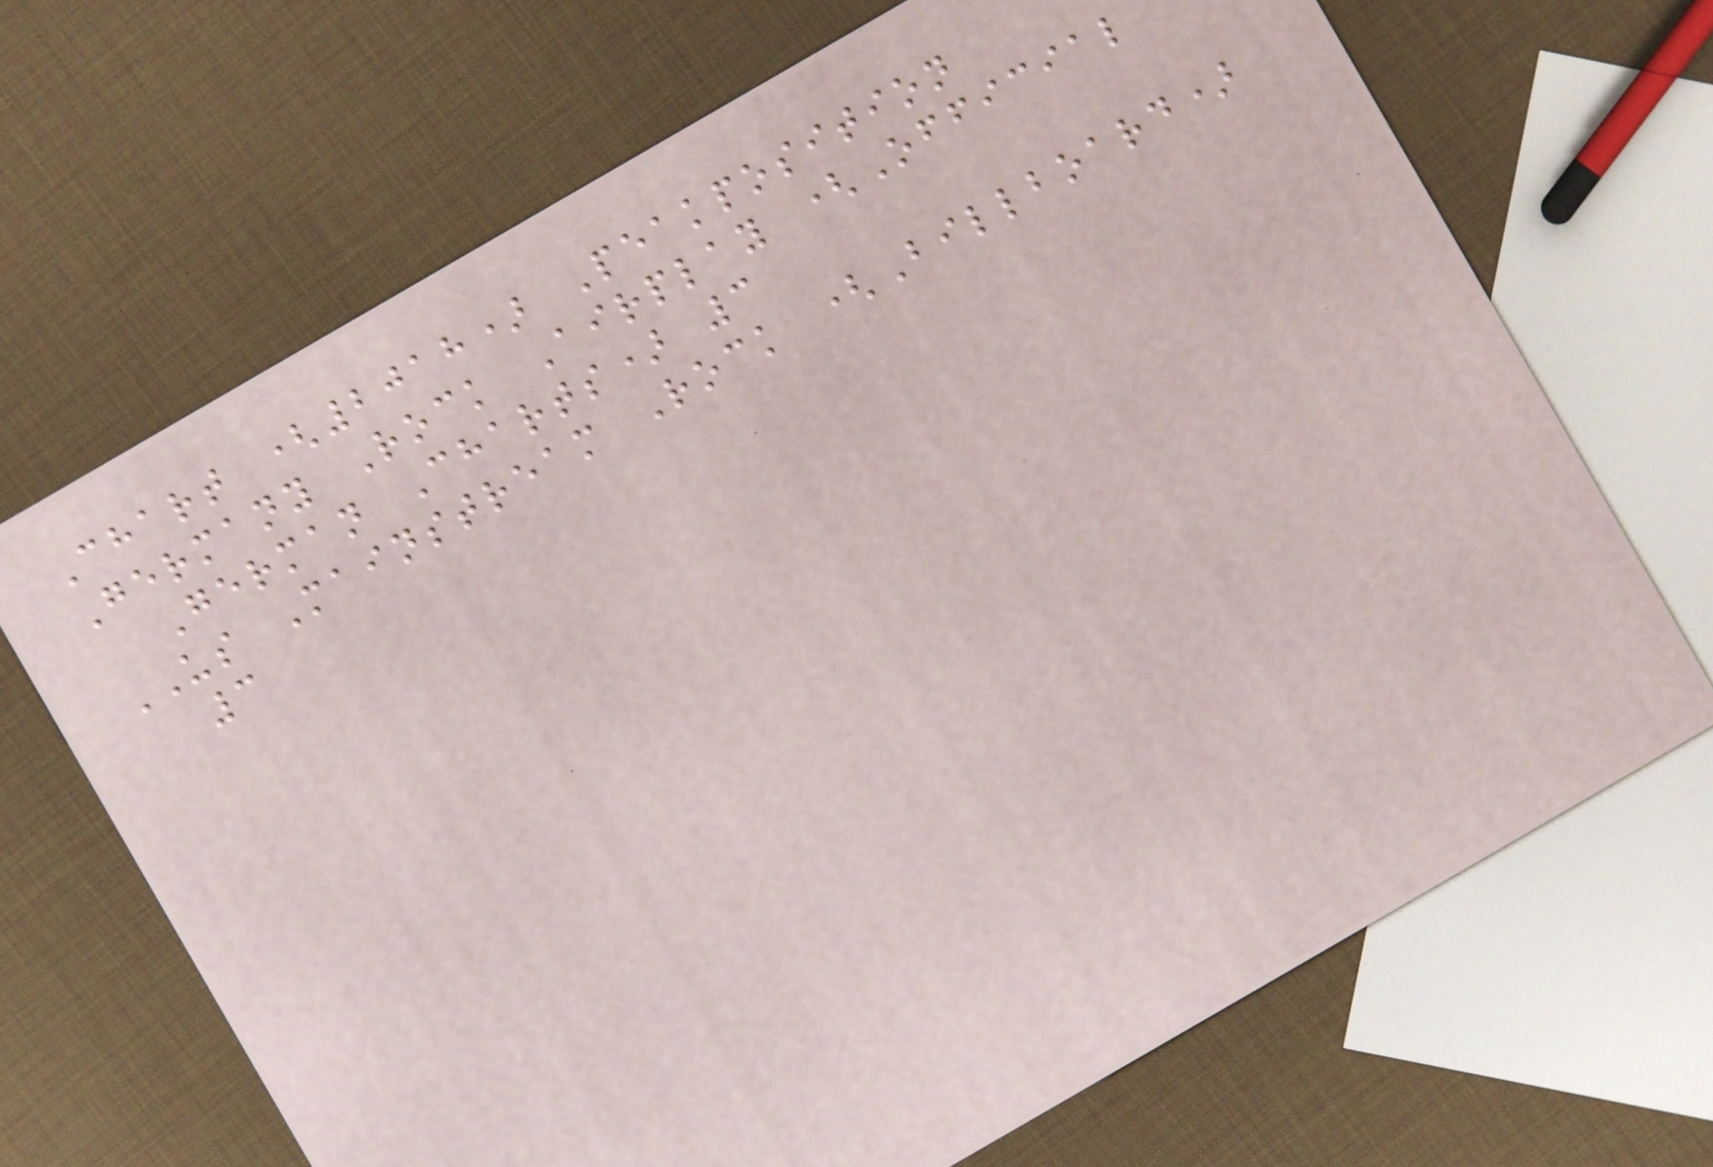Chart (2018) Peakposition
Germany Rock Airplay (Official
German Charts) 3
US Mainstream Rock (Billboard)
3
